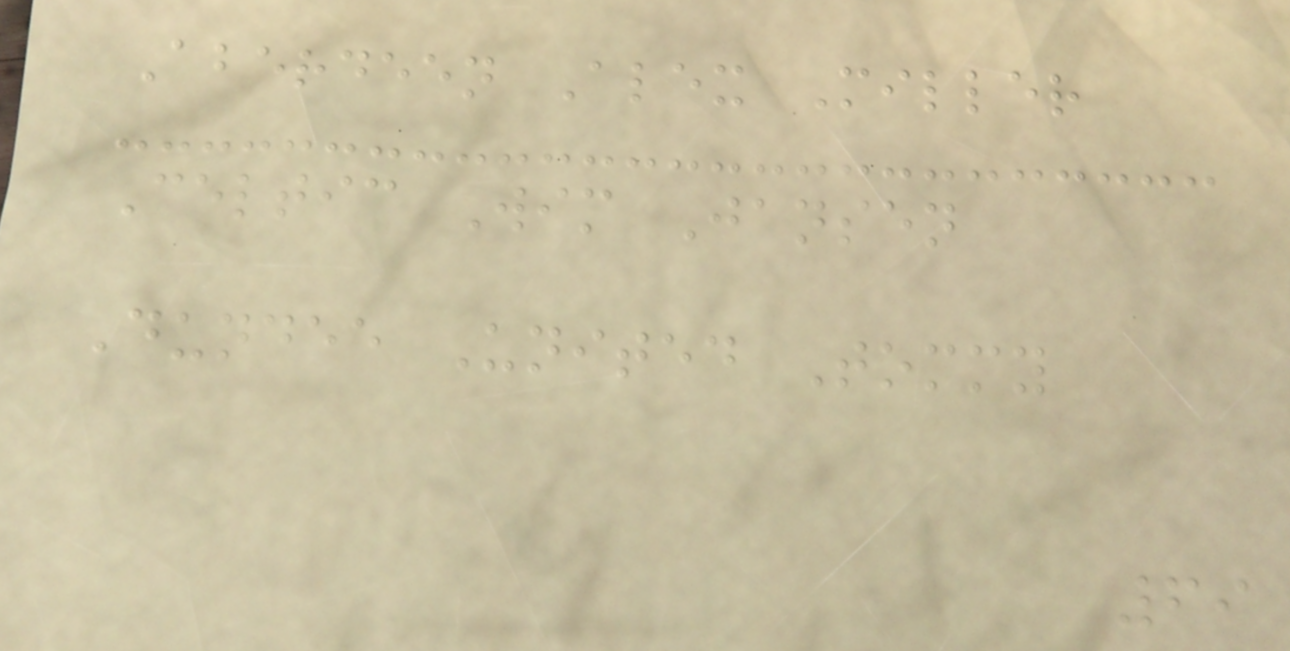Aberdeen Alex Miller
Celtic Wim Jansen
Dundee United Tommy
69
